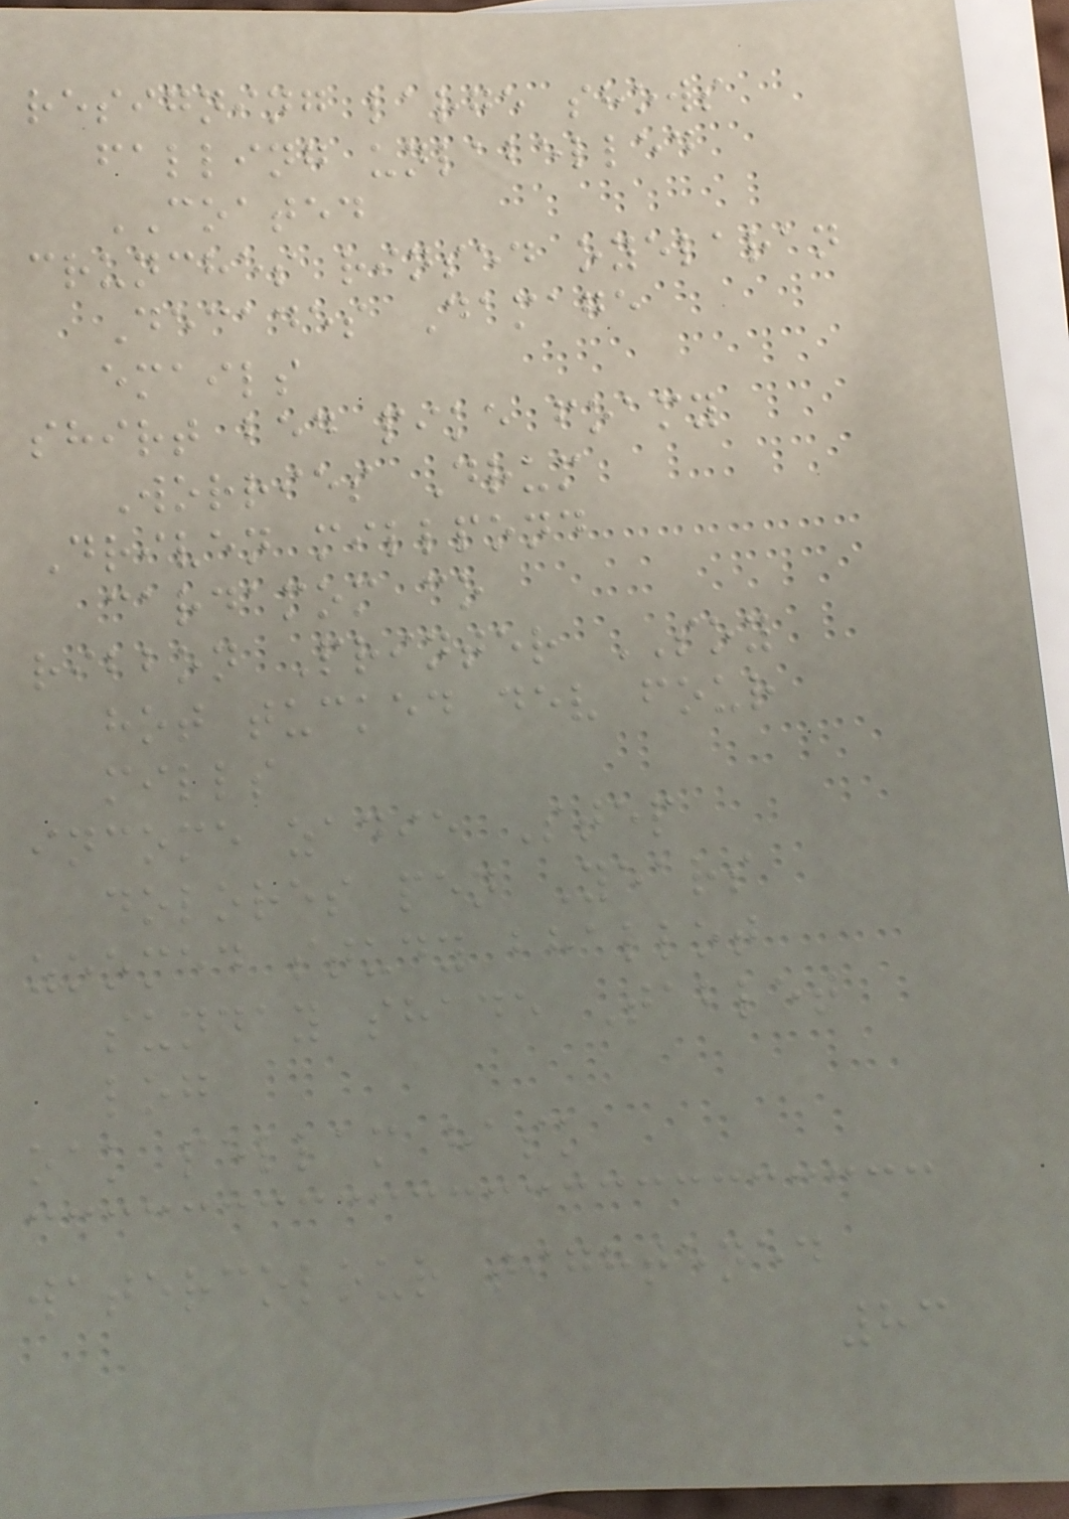resigning large shows
falling unlabelled
COATED
crunches rinsed oyelaran
Decades Damage
emails
shirt bed pike foamy
Worries Drum
Driven millpond
cardamom co
ribbon Printer SOY
hot tucked dev four
mills
income zadie Step
dolores pen Years
zoomed study bhallot
sunday shade Tablet
log
oak pellam hask
watercolour tightened
83
